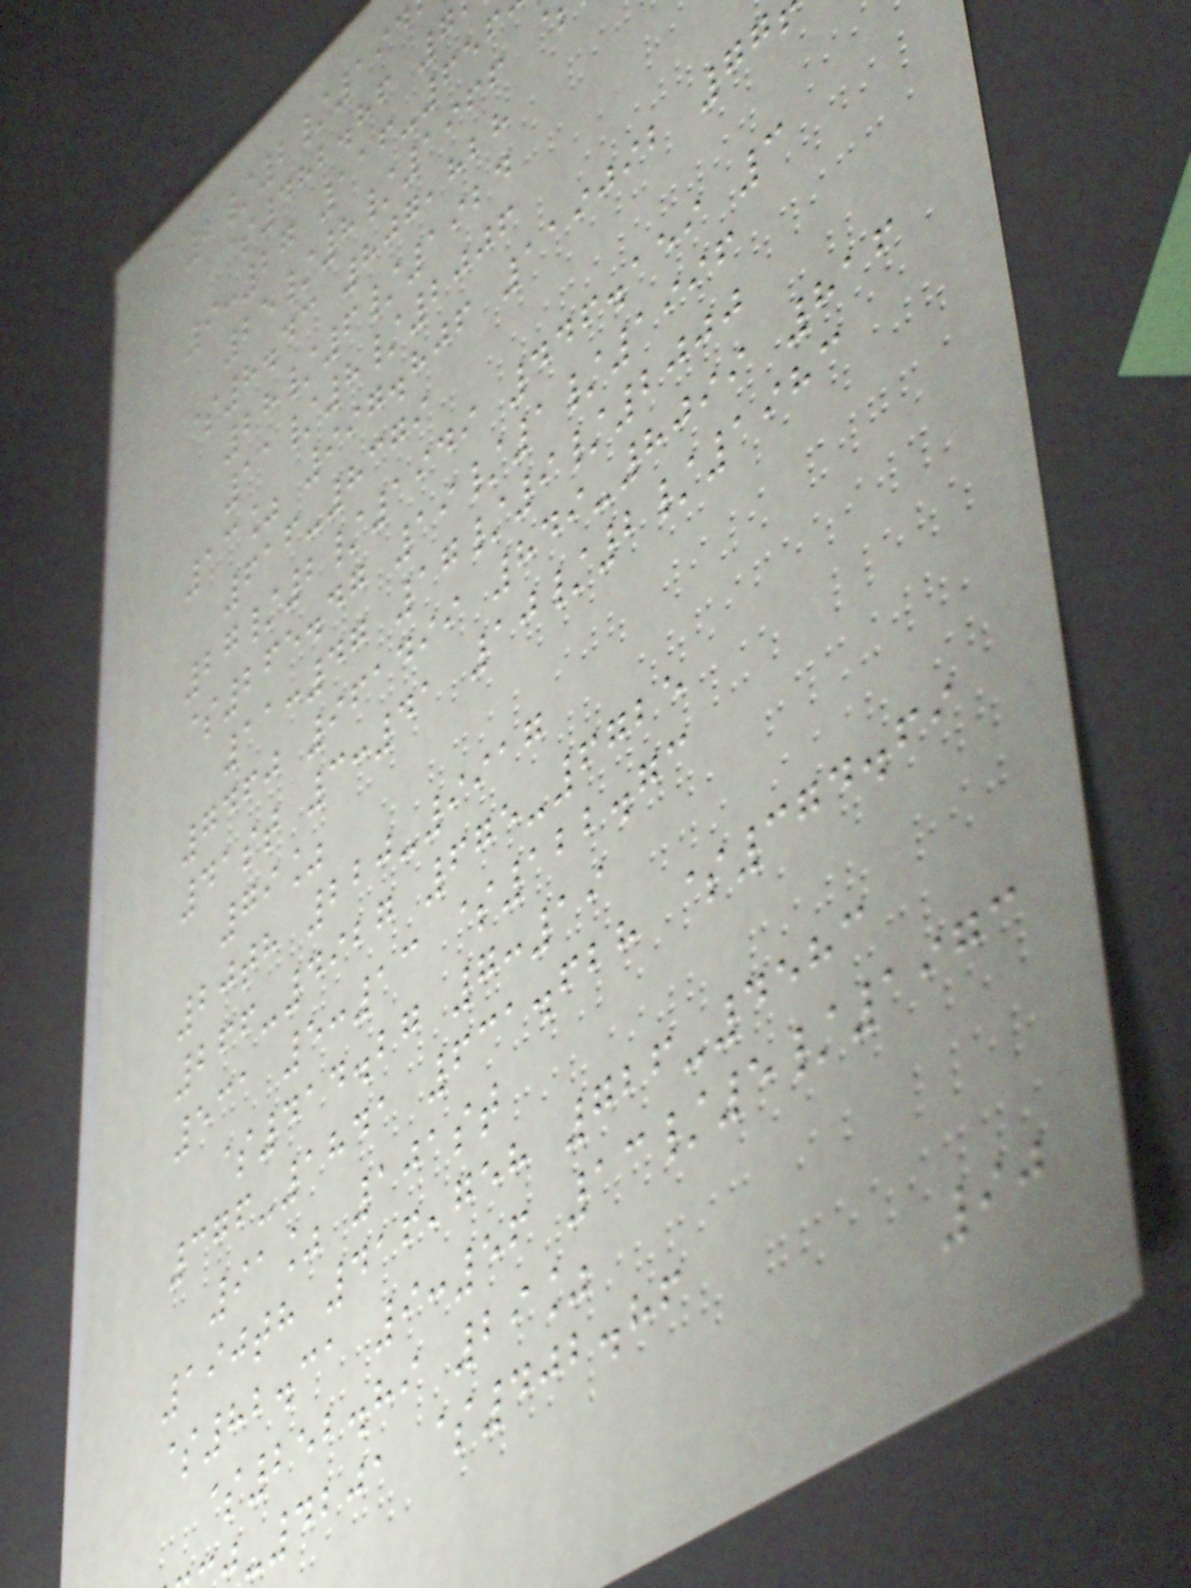2/2/194
$482.86 7
9:27 116-656
25/8/1966
$8.43 807,828
28/6/1924
11/8/2006
13% 997.806 119092 77
616-8379
27/2/1949 446.159 3
$265.47 19/1/1996
11:47 17/9/2000
7460 961499 849-8099 816
41st 3:41 10/2/1983
79%
20th 220-9917
266-4927 675-6725
531 5:13 $122.73
$414.27 7:19
376-1841 631.628 $374.69
91% 101st
190th 416,758 726-4583
$82.31 9:56 13/5/1973
$252.89 29%
-4201 $402.86
90
